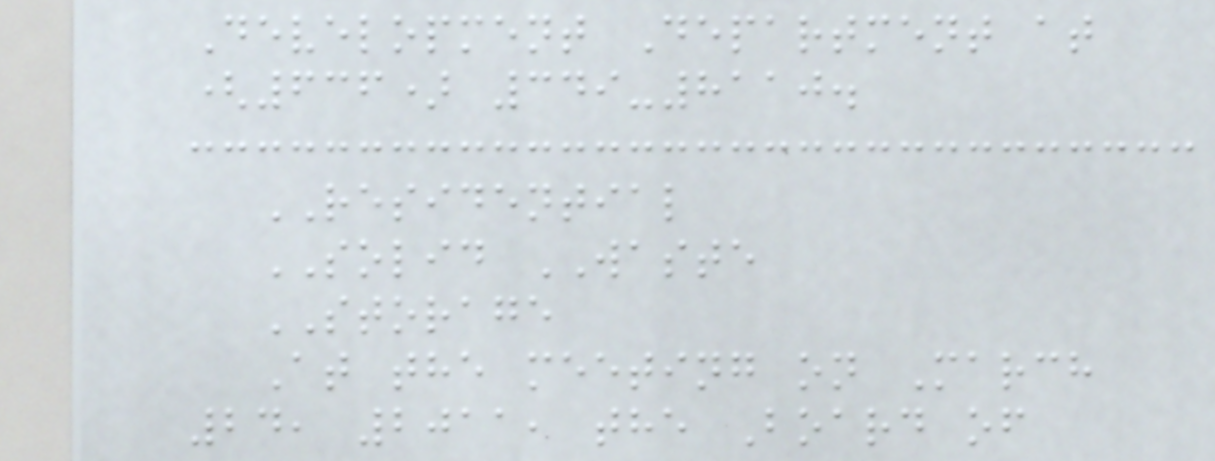Development Department at
(636) 349-8110.
RESIDENTIAL
SOLID WASTE
STORAGE
At the meeting on March
24, 2011, the Board of
